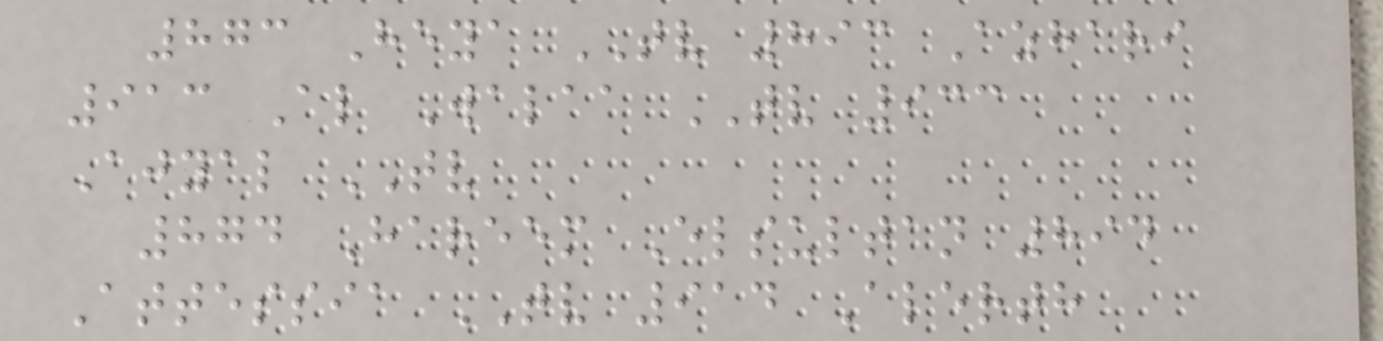873 Heya TV 893 Azhari
913 Al Walaa TV 933
Ajyal TV
874 Hareem Elsultan 894
Attessia TV 914 Alerth
